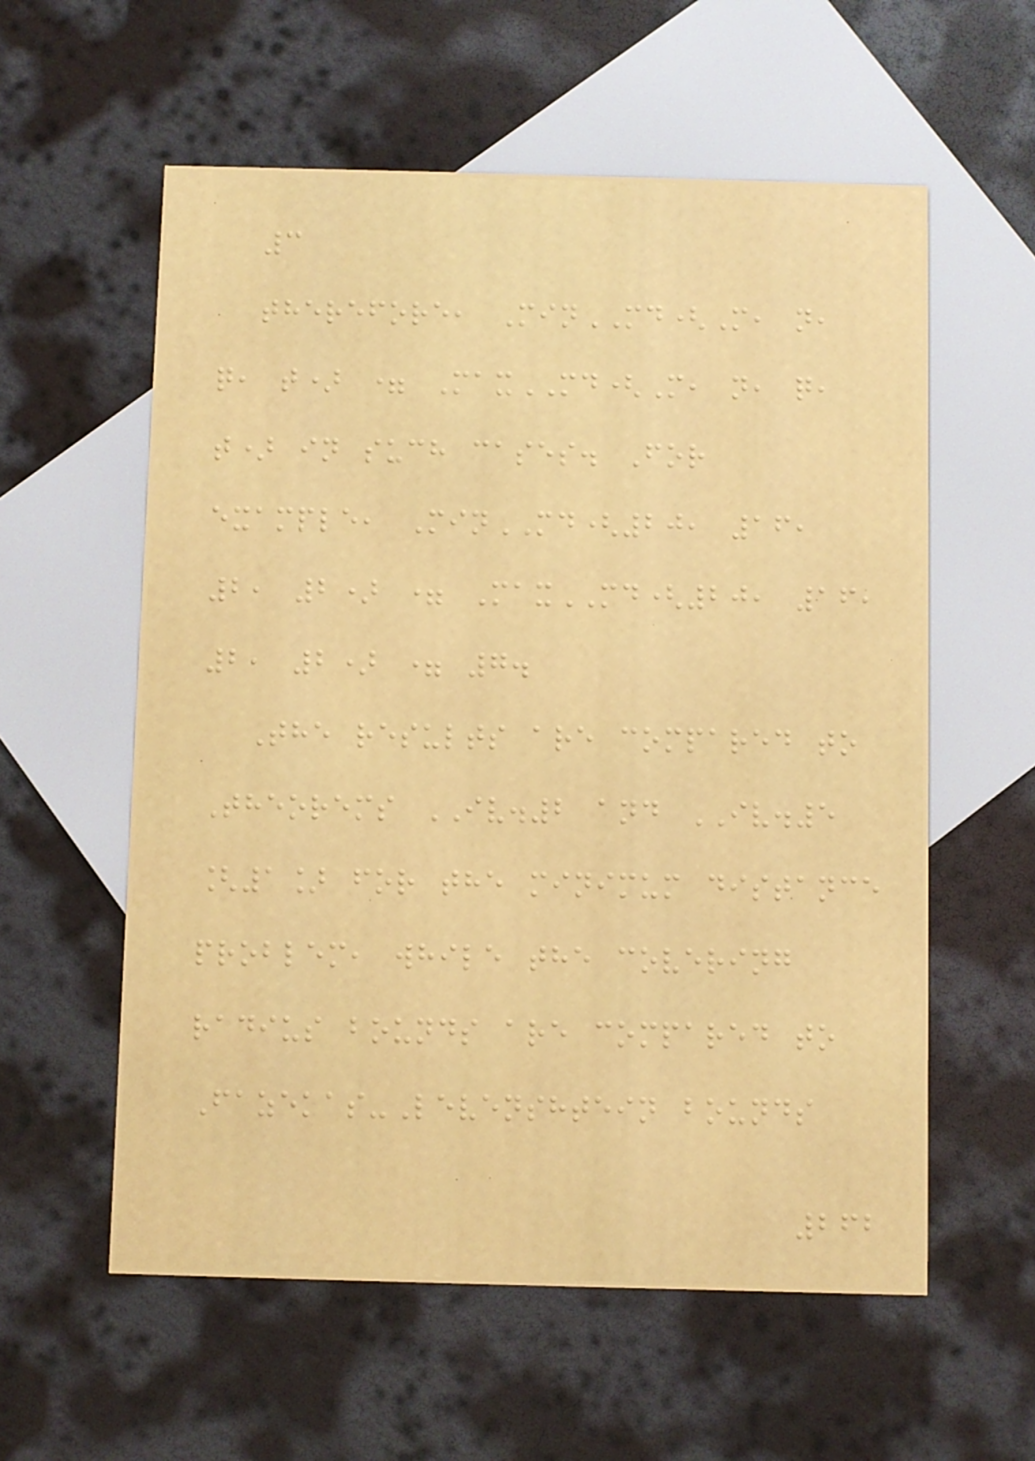3
therefore, MinMD(M, n,
q, t) = MaxMD(M, n, q,
t) in such cases. For
example, MinMD(20, 16,
2, 2) = MaxMD(20, 16,
2, 2) = 7.
The results are compared to
Theorems IV.2 and IV.5
[1] for the minimum distance
problem, while the covering
radius bounds are compared to
Fazekas-Levenshtein bounds
262
